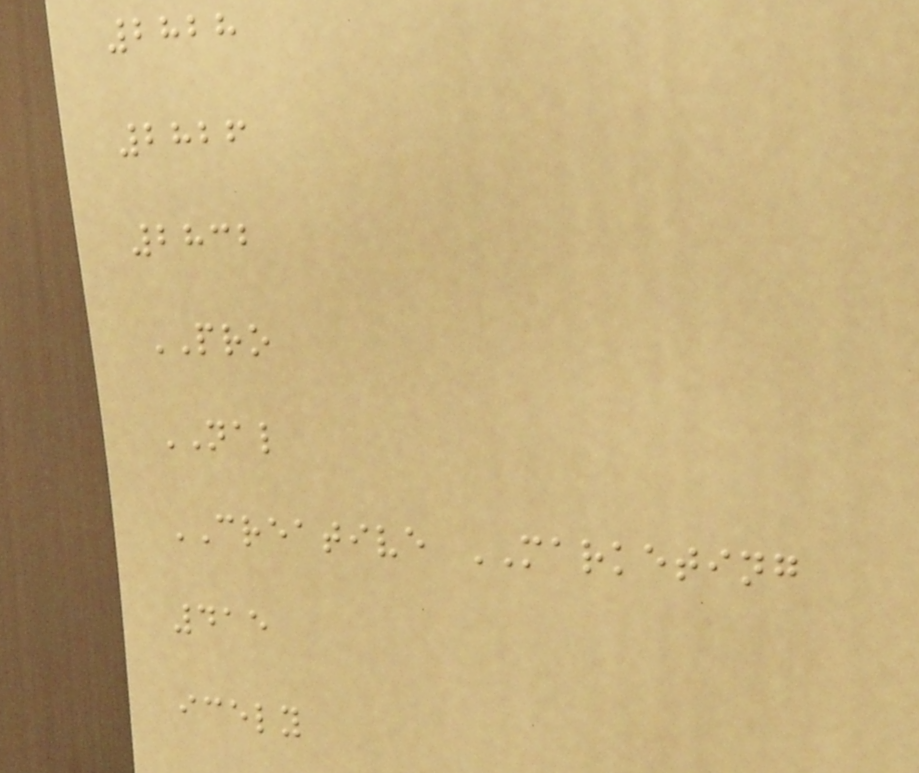2828
2826
2832
PRO
NAL
CREATIVE MARKETING
415
icely
